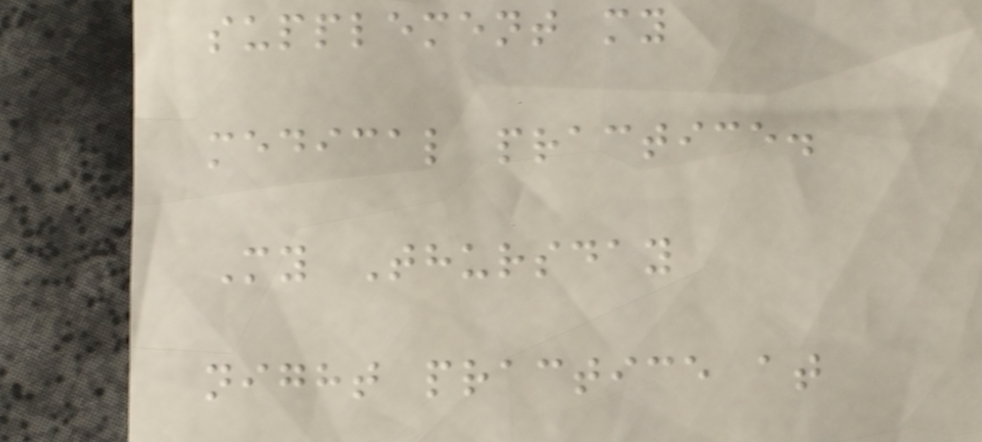supplement my
medical practice.
My Thursday
night practice at
